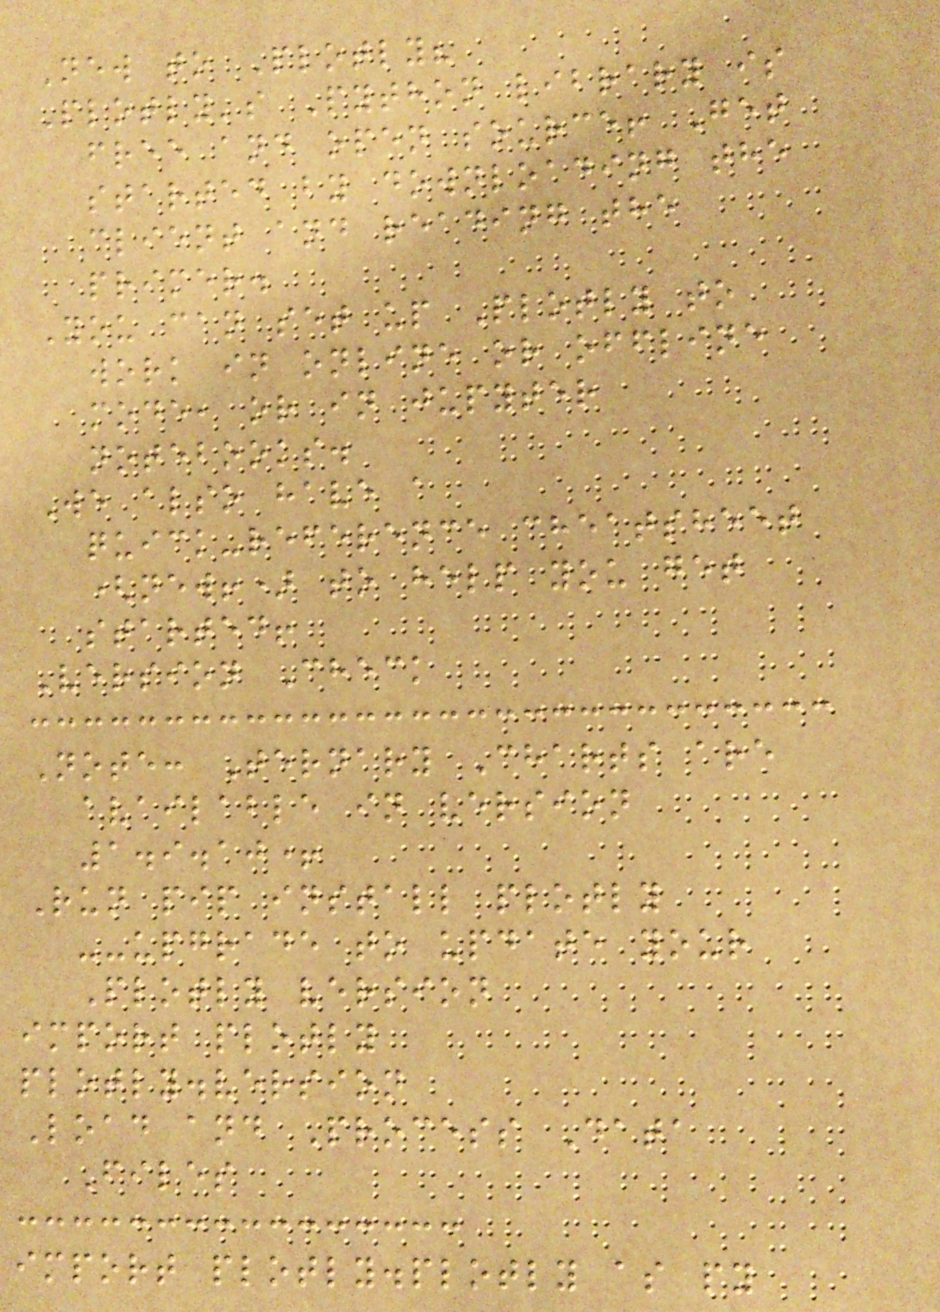New to Plotly?
Plotly's Python library is
free and open source! Get
started by downloading the
client and reading the
primer.
You can set up Plotly to
work in online or offline
mode, or in jupyter
notebooks.
We also have a
quick-reference cheatsheet
(new!) to help you get
started!
Version Check
Note: Ternary Charts are
available in version
1.9.10+
Run pip install plotly
--upgrade to update your
Plotly version
import plotly
plotly.version
Load and Process Data
Files
import plotly.plotly as py
